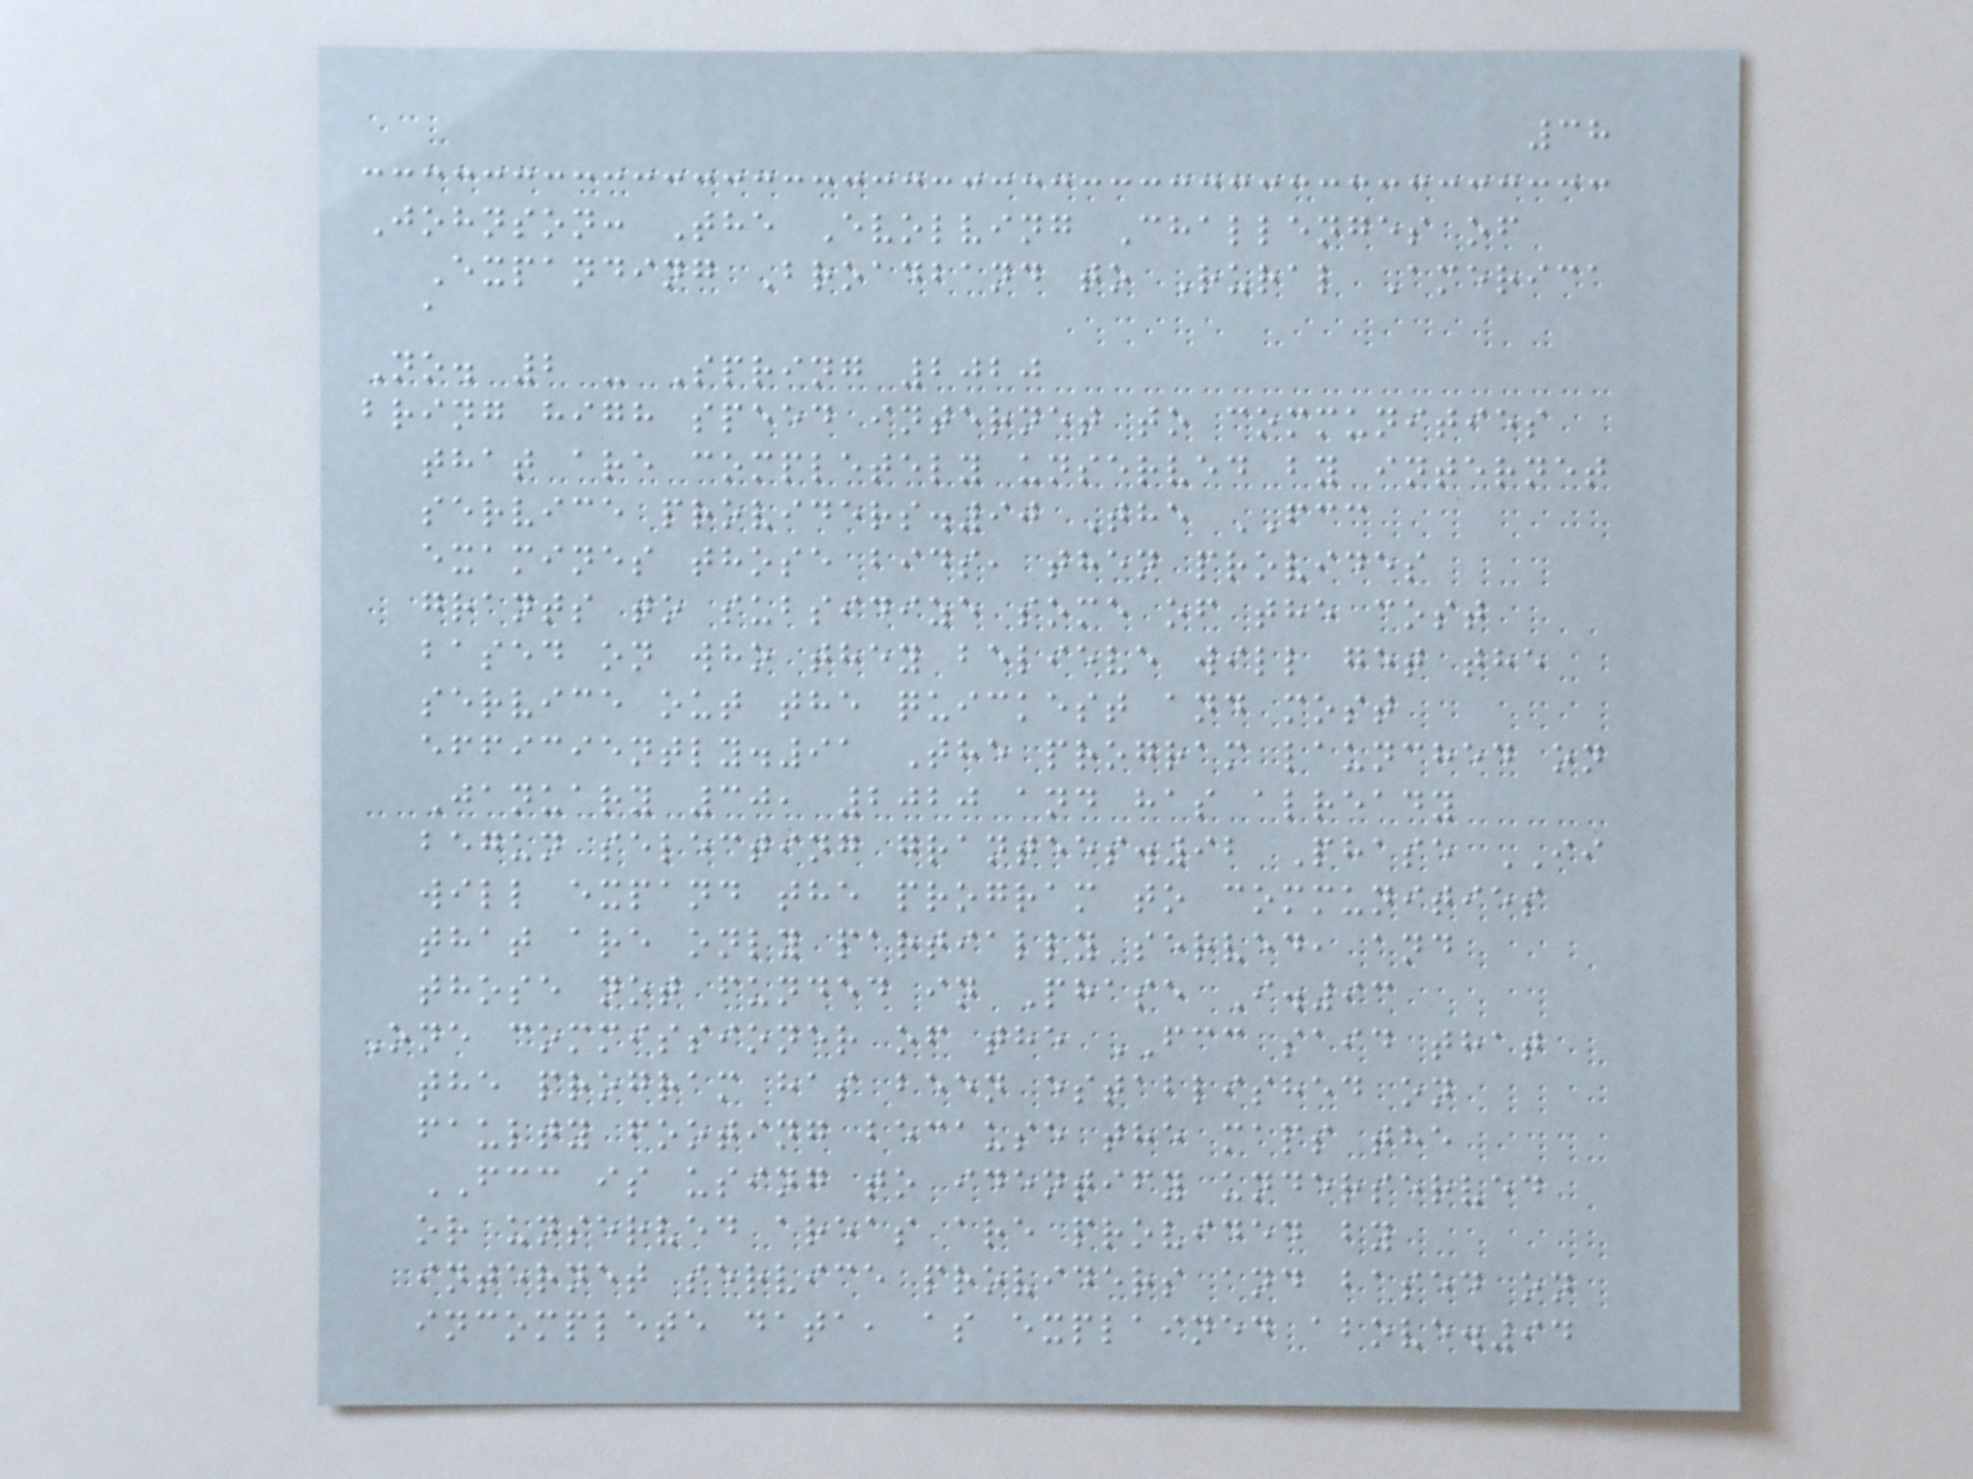38
Johnson: The Evolving Challenges of
Expanding Broadband to Rural America
a
No. 2 - Spring 2020
bring high speed internet to communities
that are completely unserved by internet
service providers.90 The FCC
examines those bids, then provides
grants to subsidize some of the cost
based on who they believe will get the
service out the quickest and most
efficiently.91 The program launched on
January 30, 2020 and has already
begun selecting grantees.92 Phase II
will expand the program to communities
that are only partially served, and
those not funded in Phase I.93
One commissioner of the FCC said that
the program has been established on
faulty footing because the maps the
FCC is using to identify underserved
or unserved areas are provided by
internet service providers and based on
incomplete data, as explained above.94
